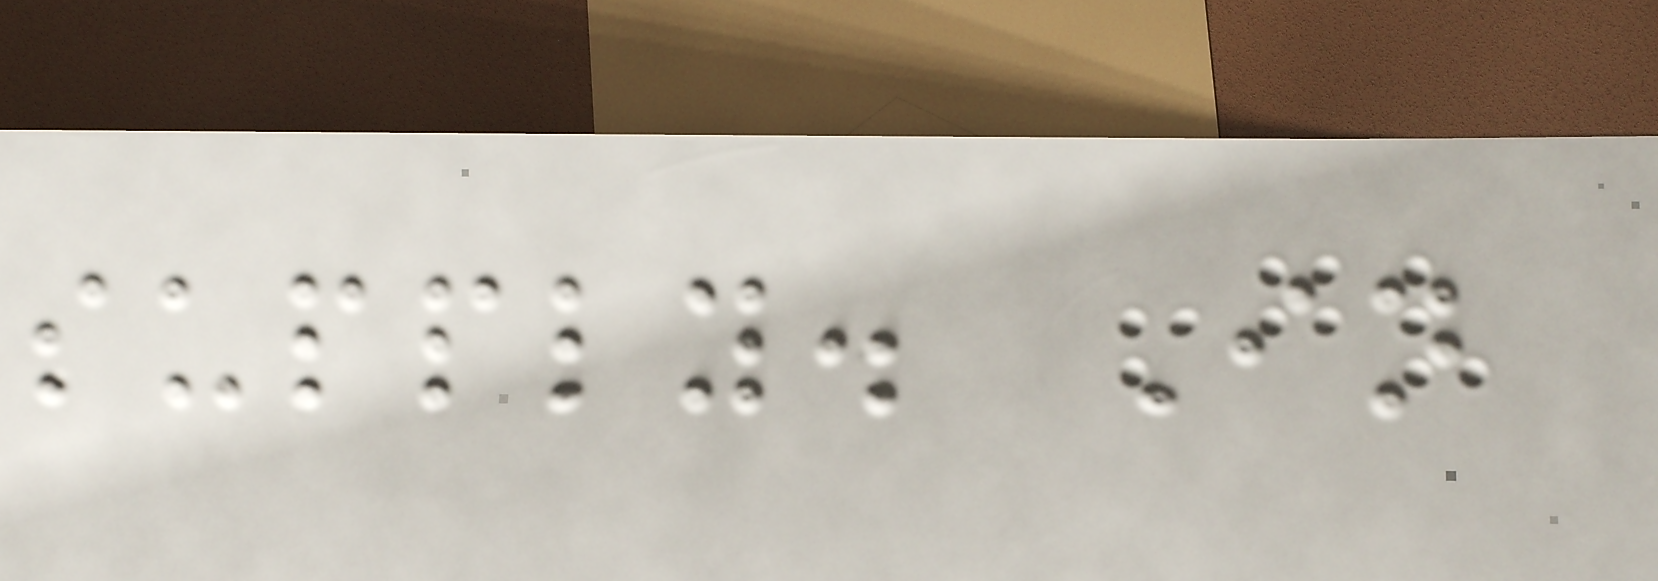supply. In
